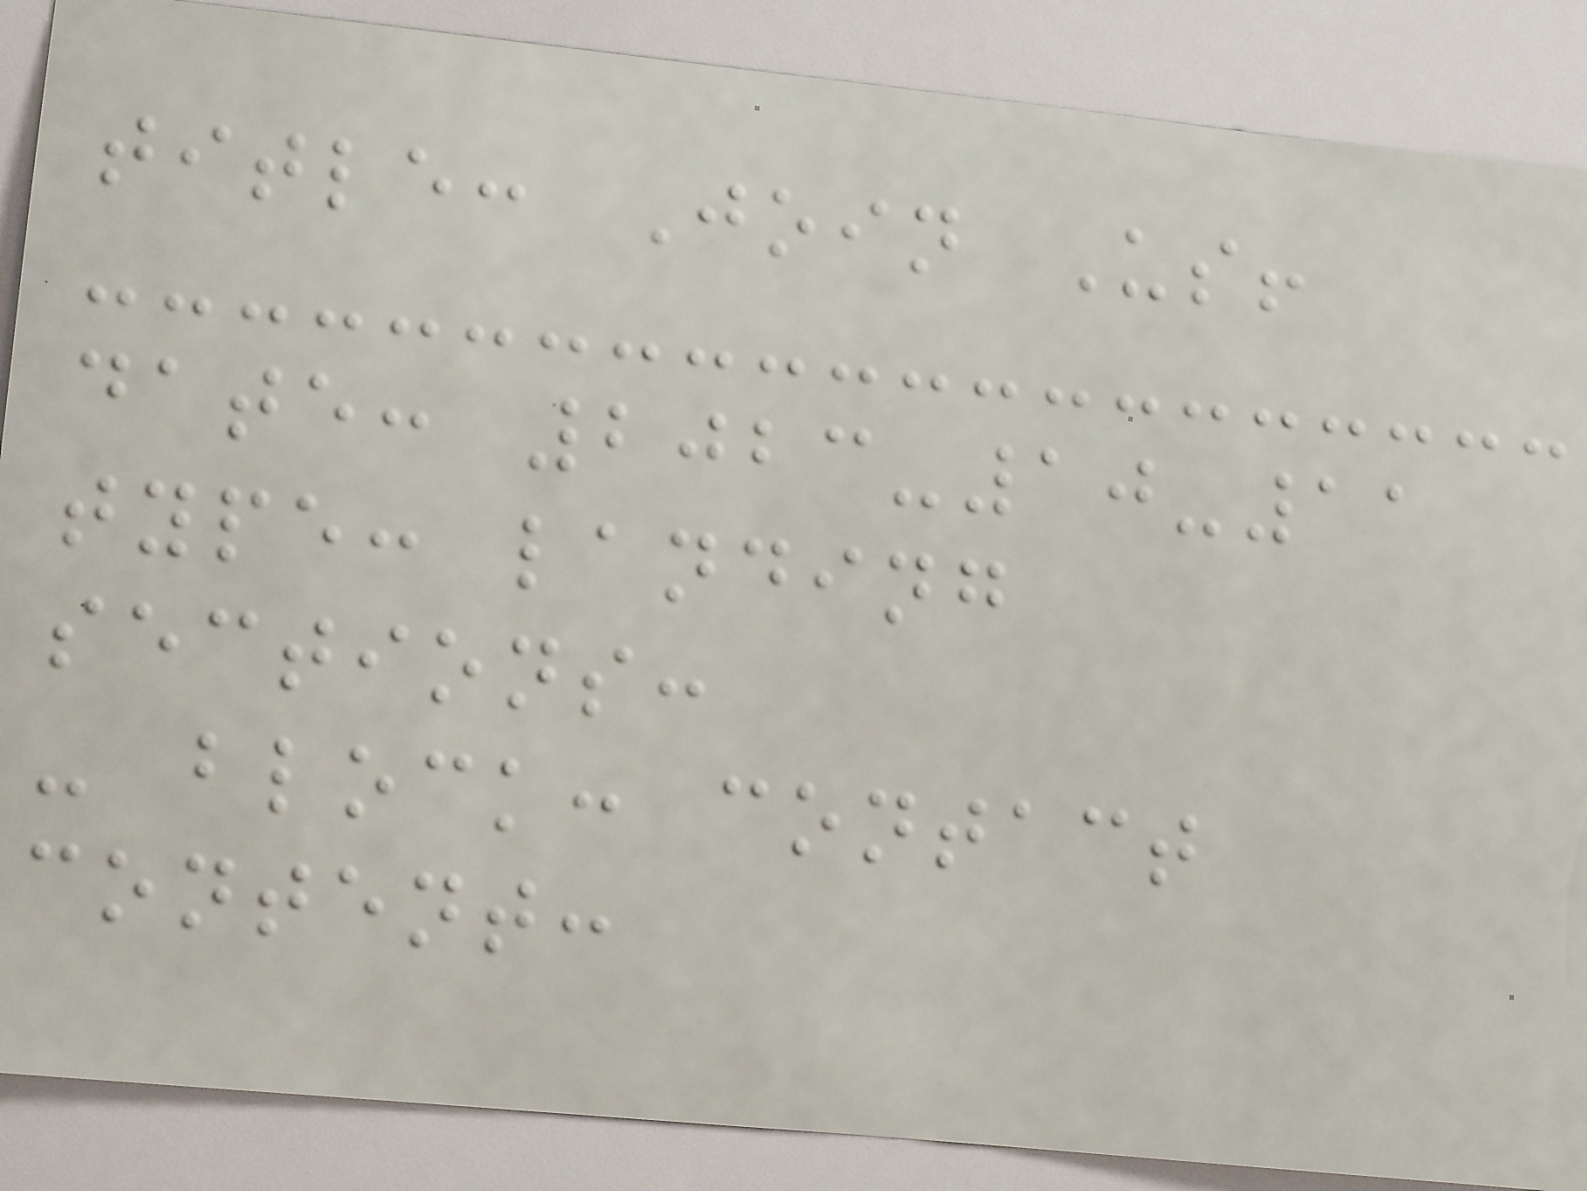title: Join Us!
date: 2023-10-11
type: landing
sections:
- block: contact
content:
